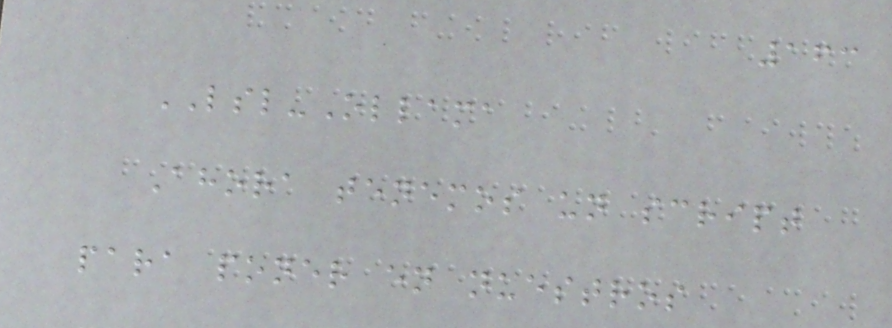163
LSL-Ollama
Ahora tenemos un script
para poner en nuestros
